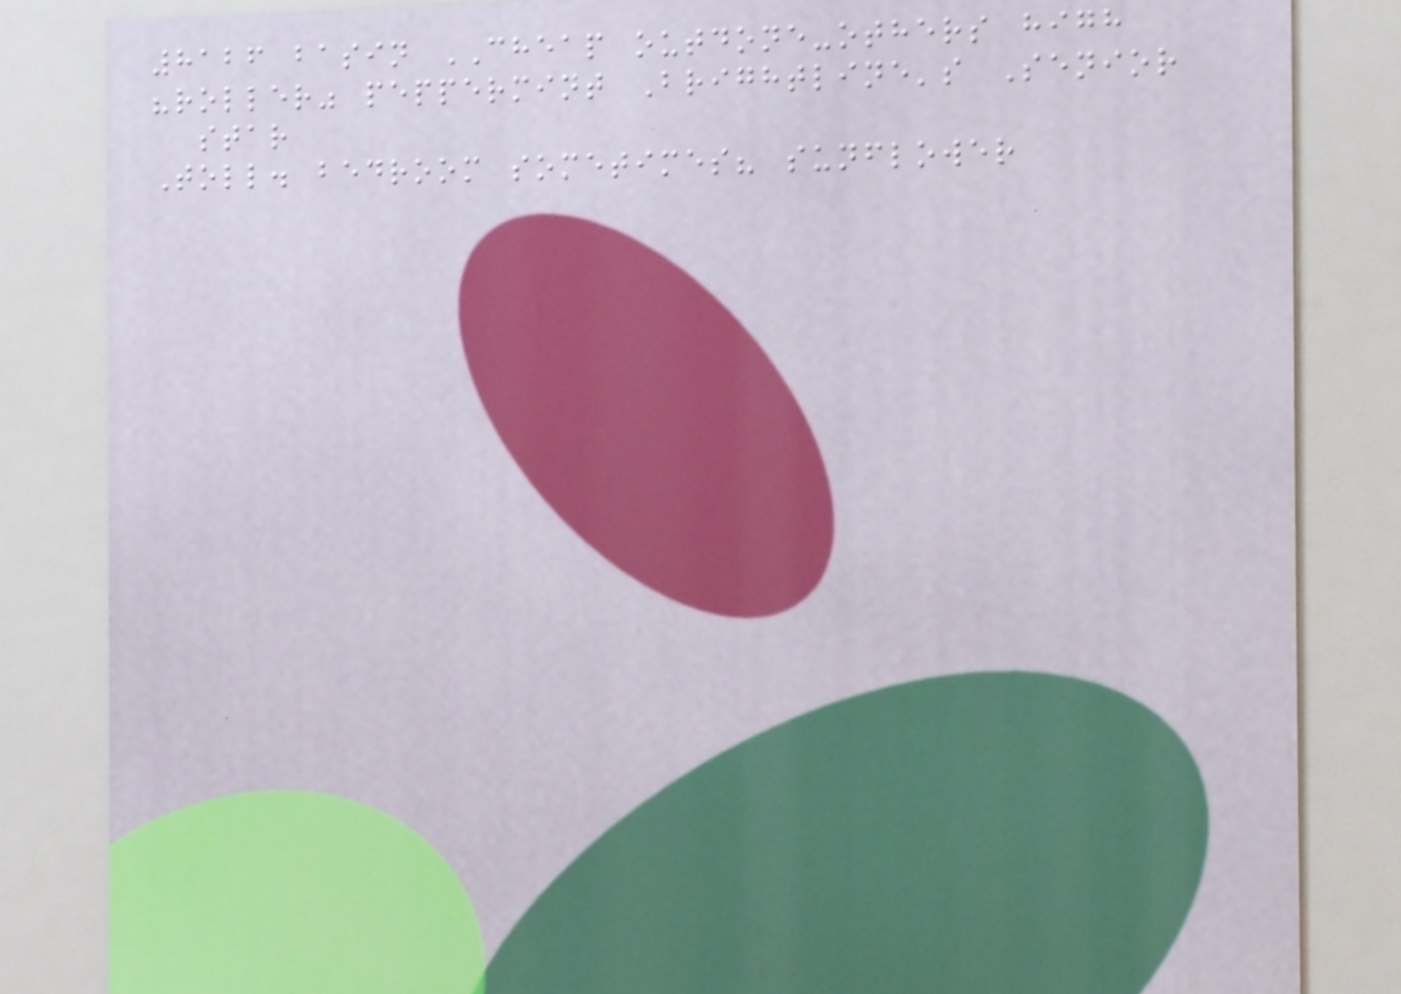8126 basin CHEAP outdone-others high
"roller" peppermint Brightline's Senior
star
Toll. bedroom sometimes? sunflower
